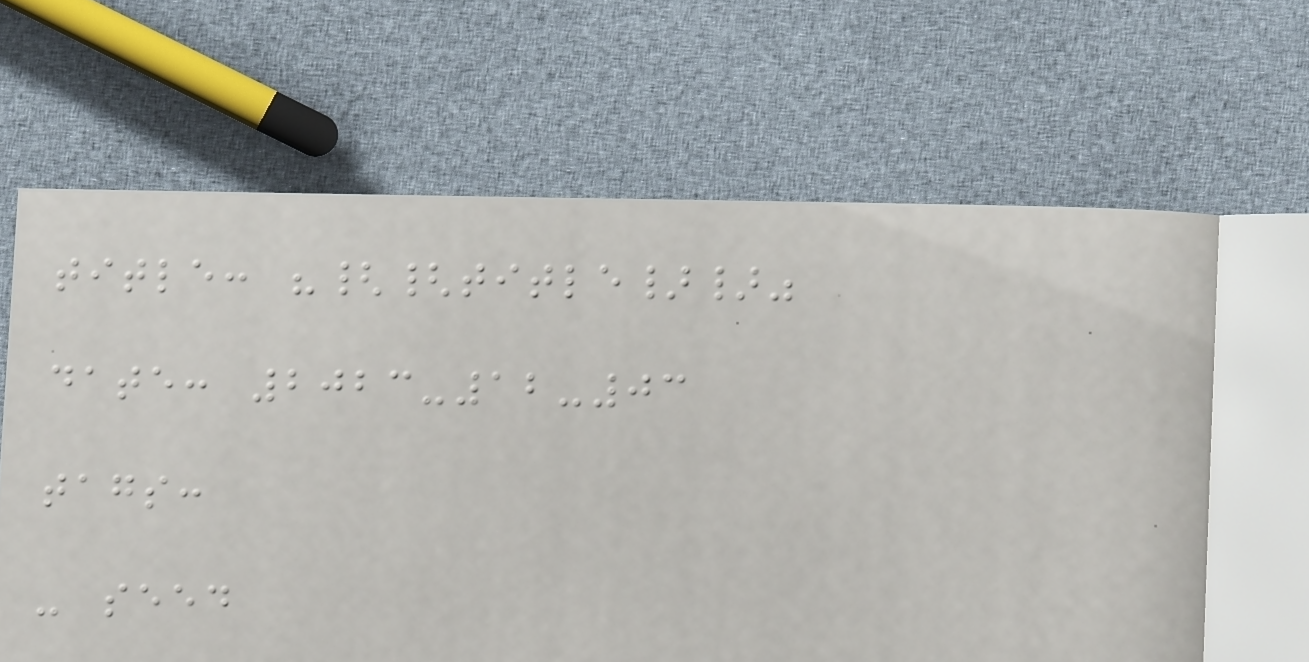title: "{{title}}"
date: 2023-12-03
tags:
- seed
